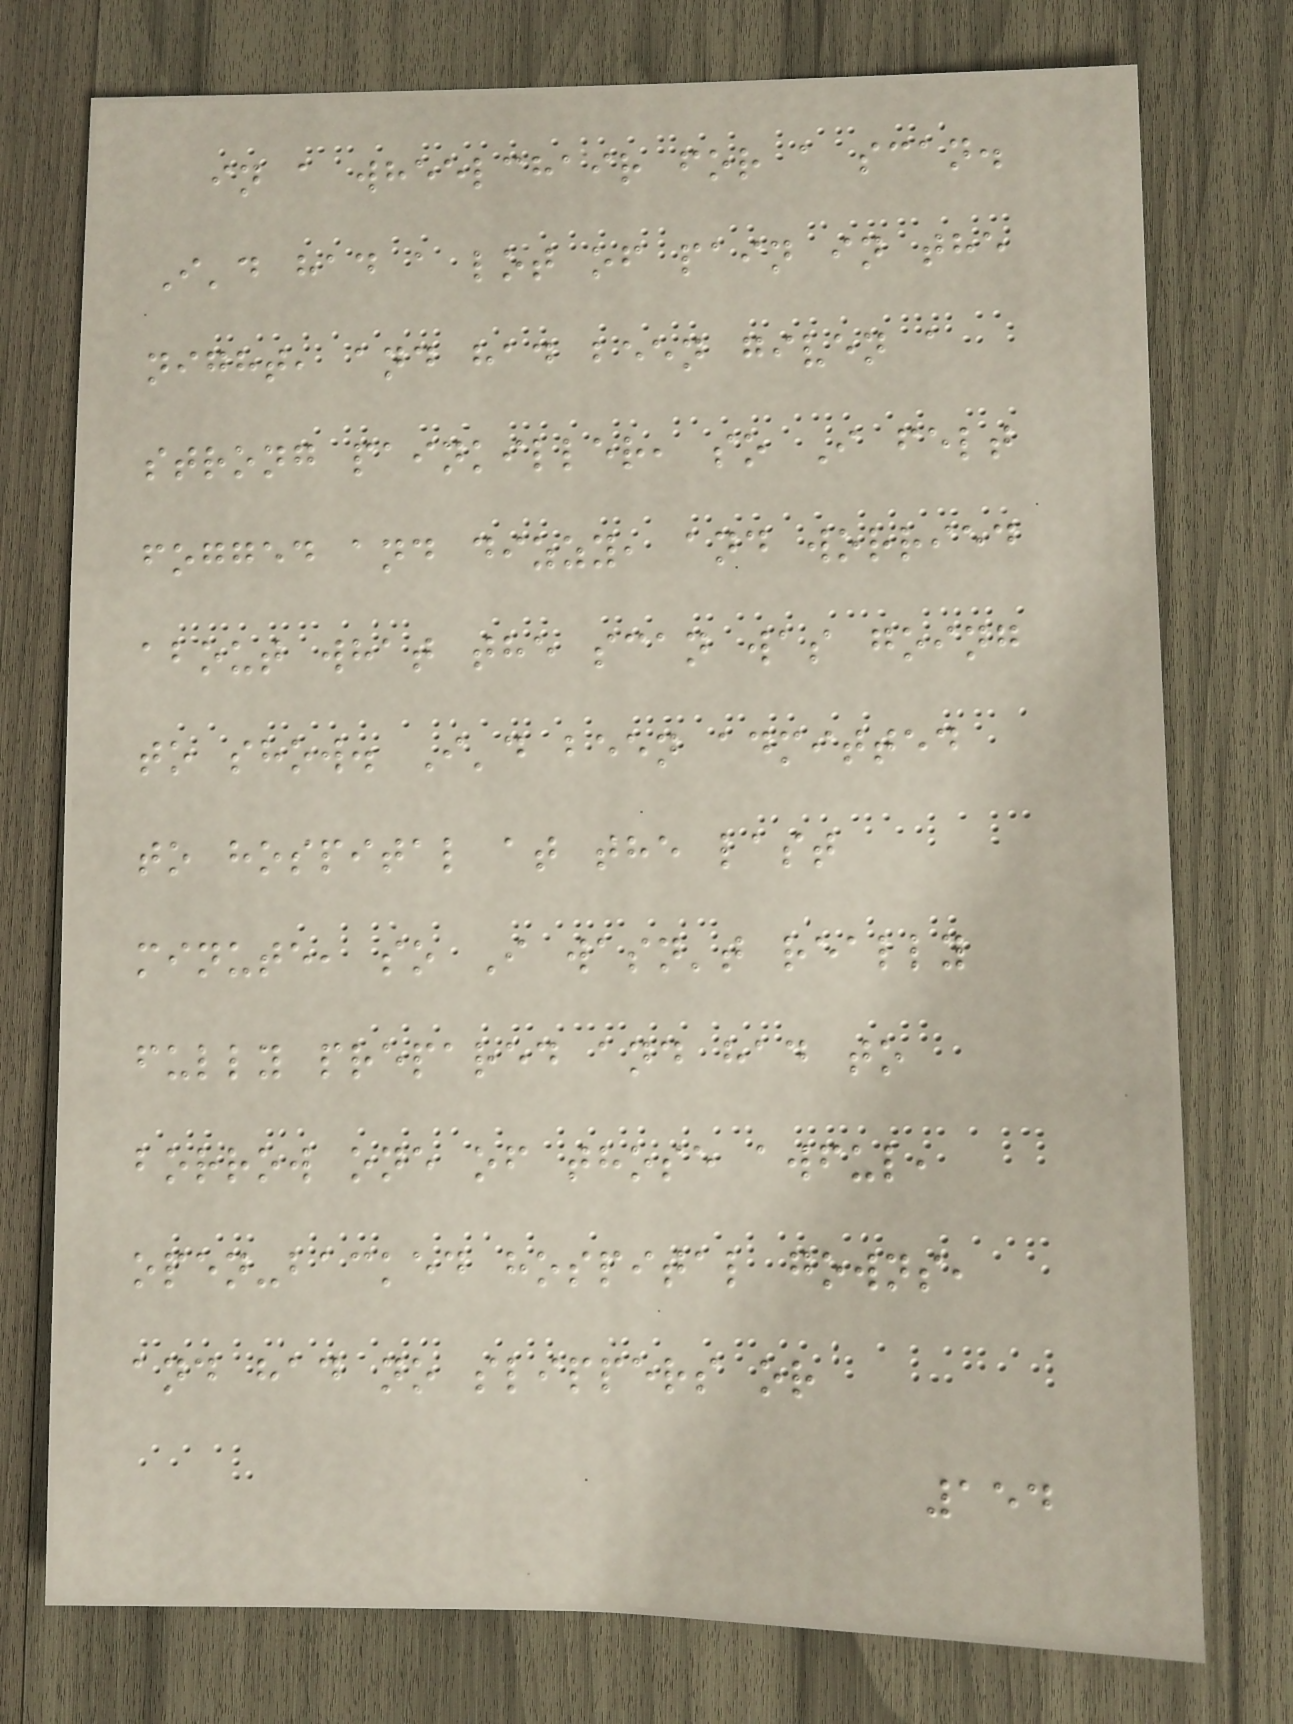in a wheelchair for a scan.
I'd had a lot of pain in the
night, and had been given a
strong painkiller, so I felt
fogged and dizzy, and worried
about what the scan was going
to show. I'd been admitted
to hospital at the last
minute, so I wasn't really
fully prepared and had to
borrow one of those awful,
open-backed hospital gowns,
and had no slippers or
154
